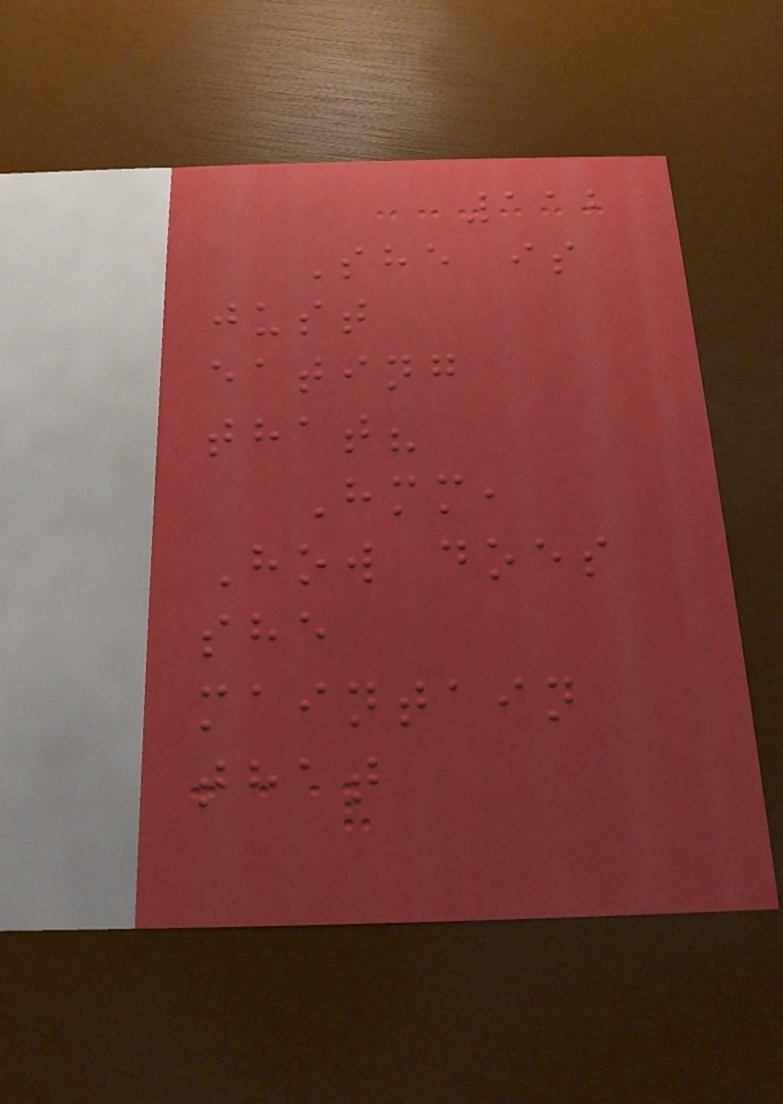112
She is
just
eating
that?
Hmm,
How does
she
maintain
that
